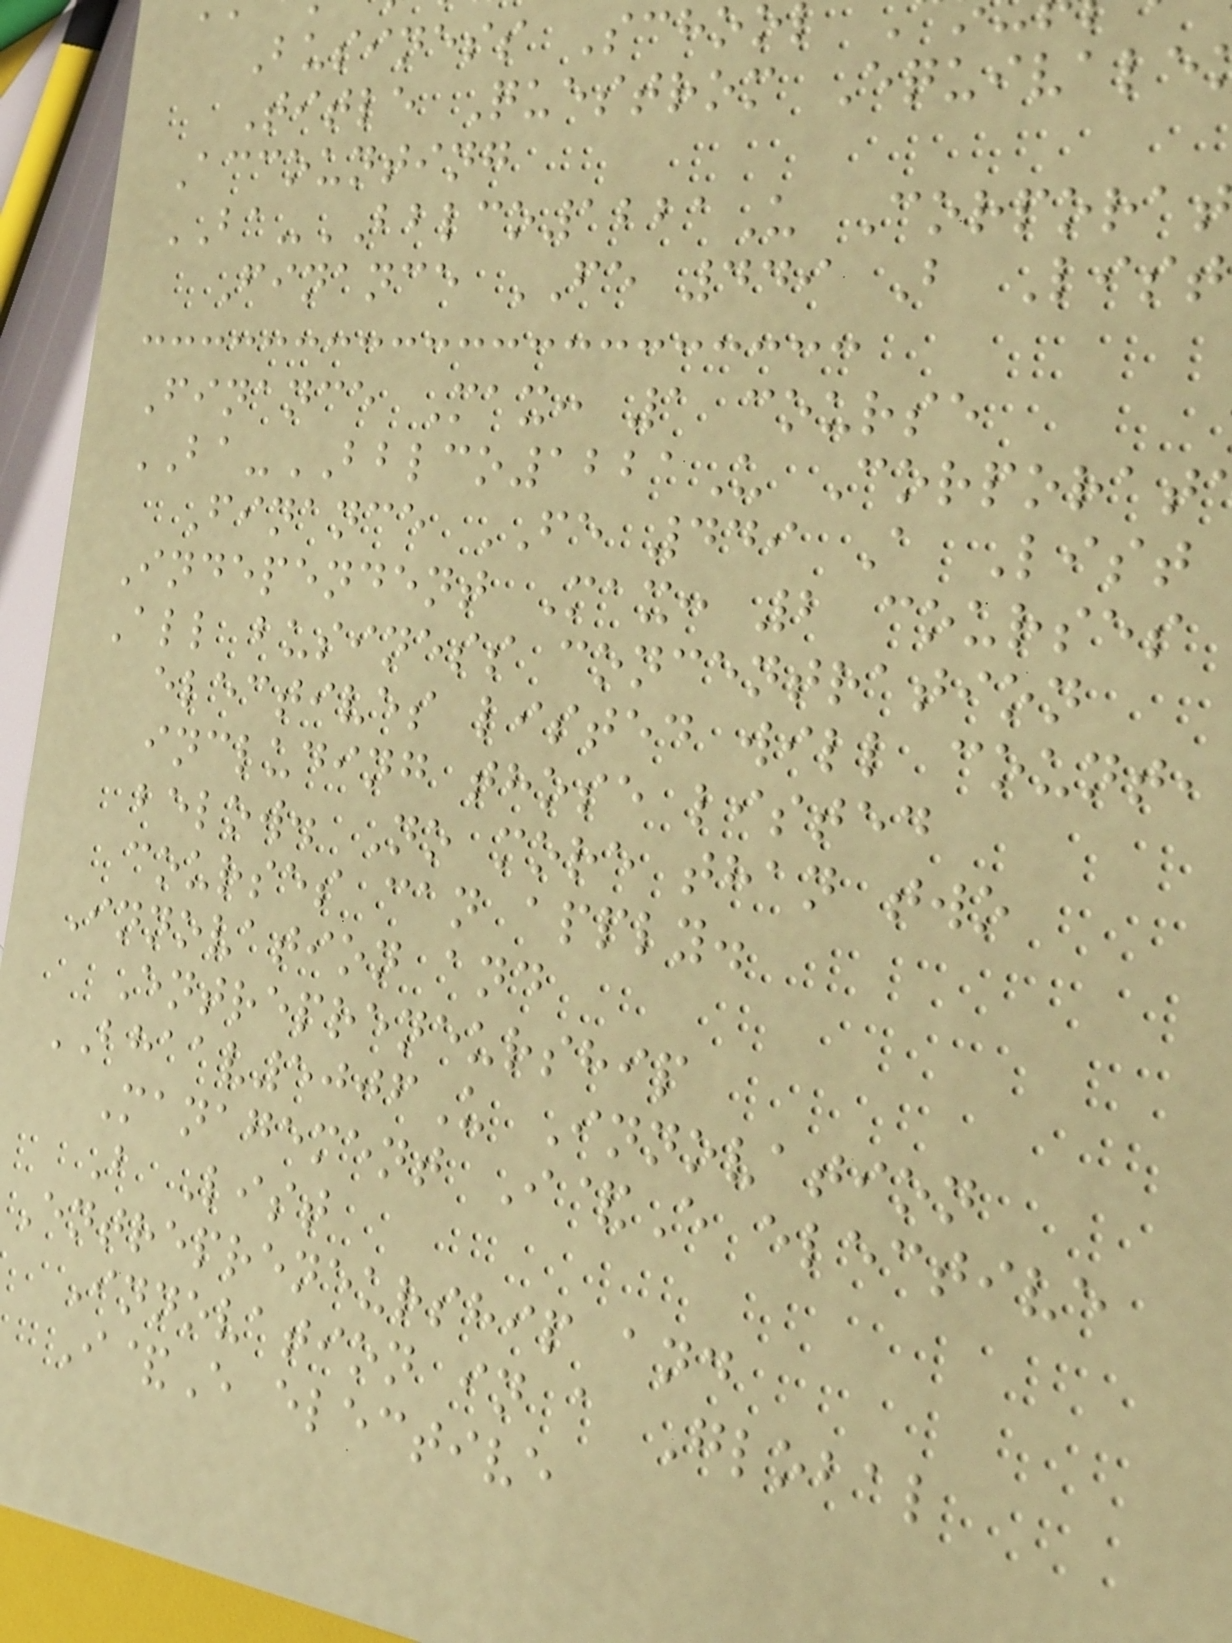Business Schoo
Title Questrom Equivale
Accounting
BA-BBLCO1221U Corpora
Finance FE 449 B List
Finance Max: 1 course
BA-BBLCO1221U Corporat
Finance FE 449 A List
Independent Max: 2 courses
All business concentration
electives listed will count,
including those listed
below. No more than two
courses can apply.
Innovation and
Entrepreneurship
BHAAV5006U Innovation
Management I&E elective
B List
Entrepreneurship and
Innovation in a Global
I&E elective
